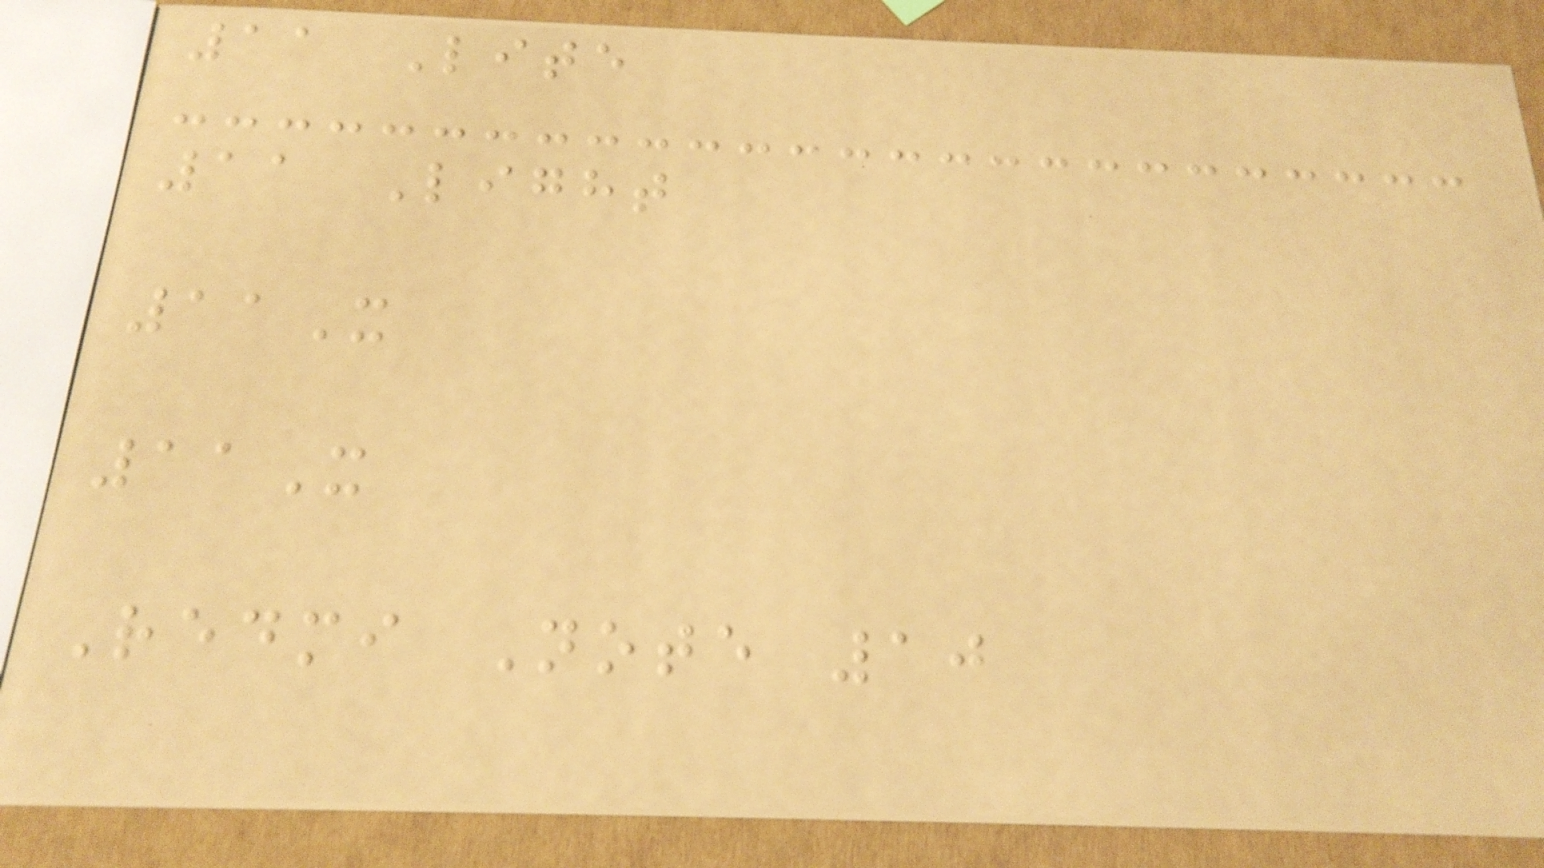11 Lite
11 Light
11X
11X
Redmi Note 10
